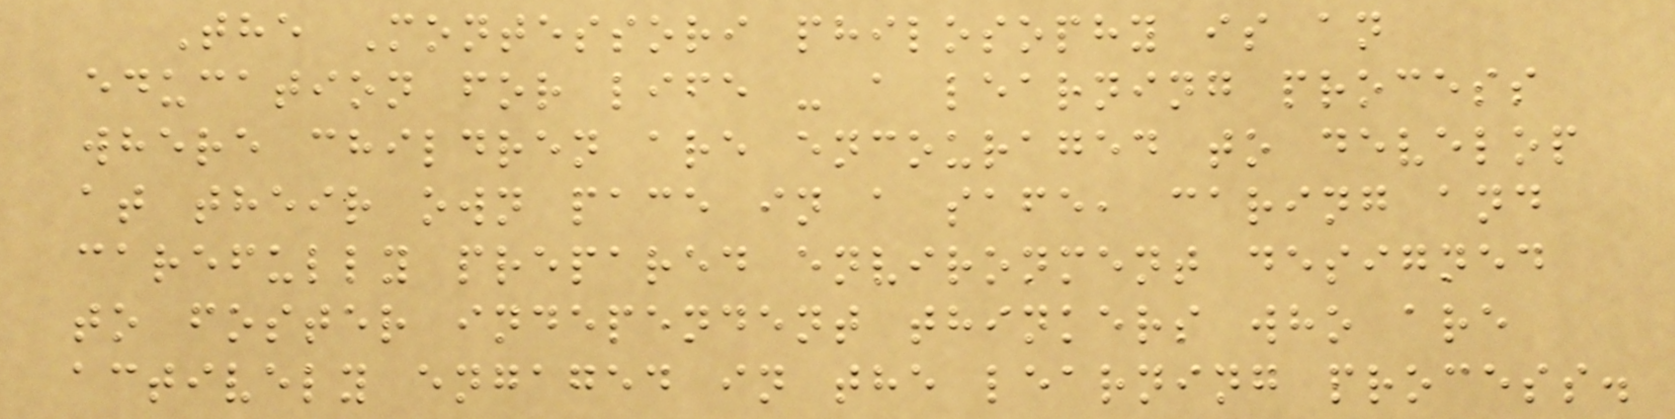The Montessori philosophy is an
education for life - a learning process
where children are encouraged to develop
at their own pace in a safe, caring and
carefully prepared environment designed
to foster independent thinkers who are
actively engaged in the learning process.
